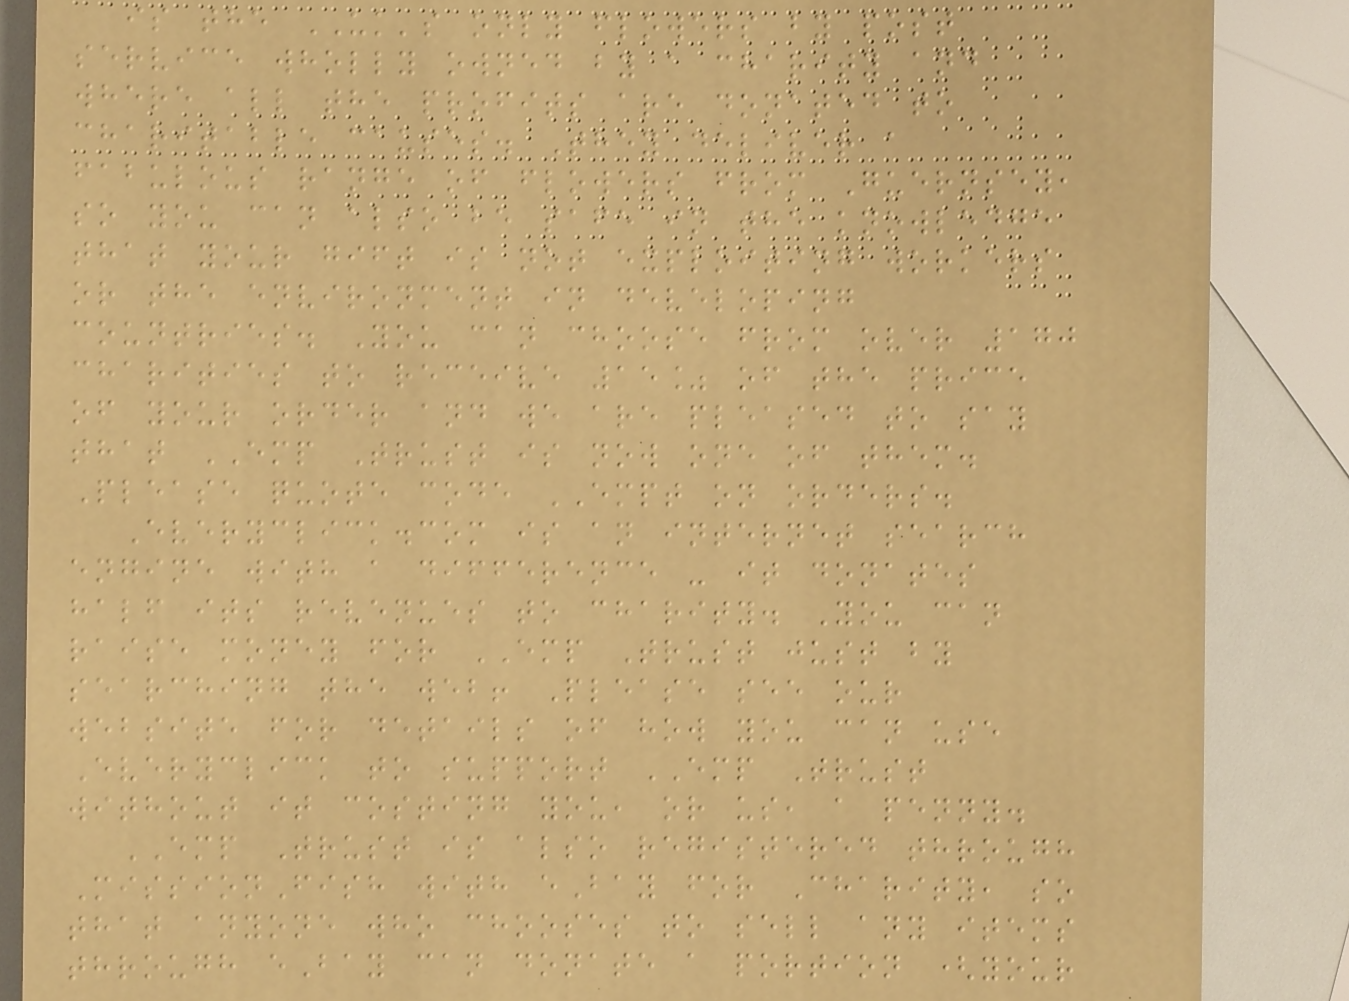is the UK's only flowers by post
service wholly owned by a charity and
where all the profits are donated to
charitable causes. They deliver a
fabulous range of flowers from Guernsey,
so you can also be safe in the knowledge
that your gift is not exploiting workers
or the environment in developing
countries. You can choose from over 170
charities to receive 15% of the price
of your order and we are pleased to say
that EMP Trust is now one of them.
Please quote code EMPT on orders.
Everyclick.com is an internet search
engine with a difference - it donates
half its revenues to charity. You can
raise money for EMP Trust just by
searching the web! Please see our
website for details of how you can use
Everyclick to support EMP Trust
without it costing you, or us, a penny.
EMP Trust is also registered through
MissionFish with eBay for Charity, so
that anyone who chooses to sell any items
through eBay can donate a portion (your
